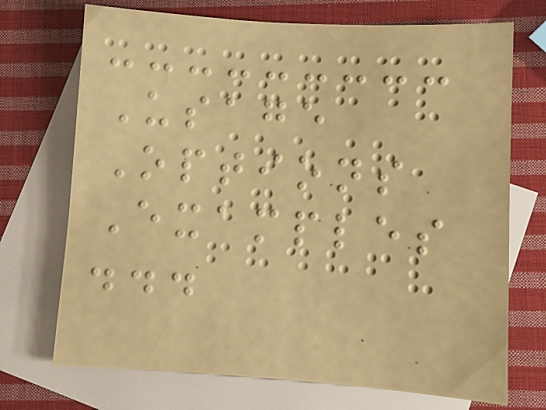Usage
Options
Examples
...
